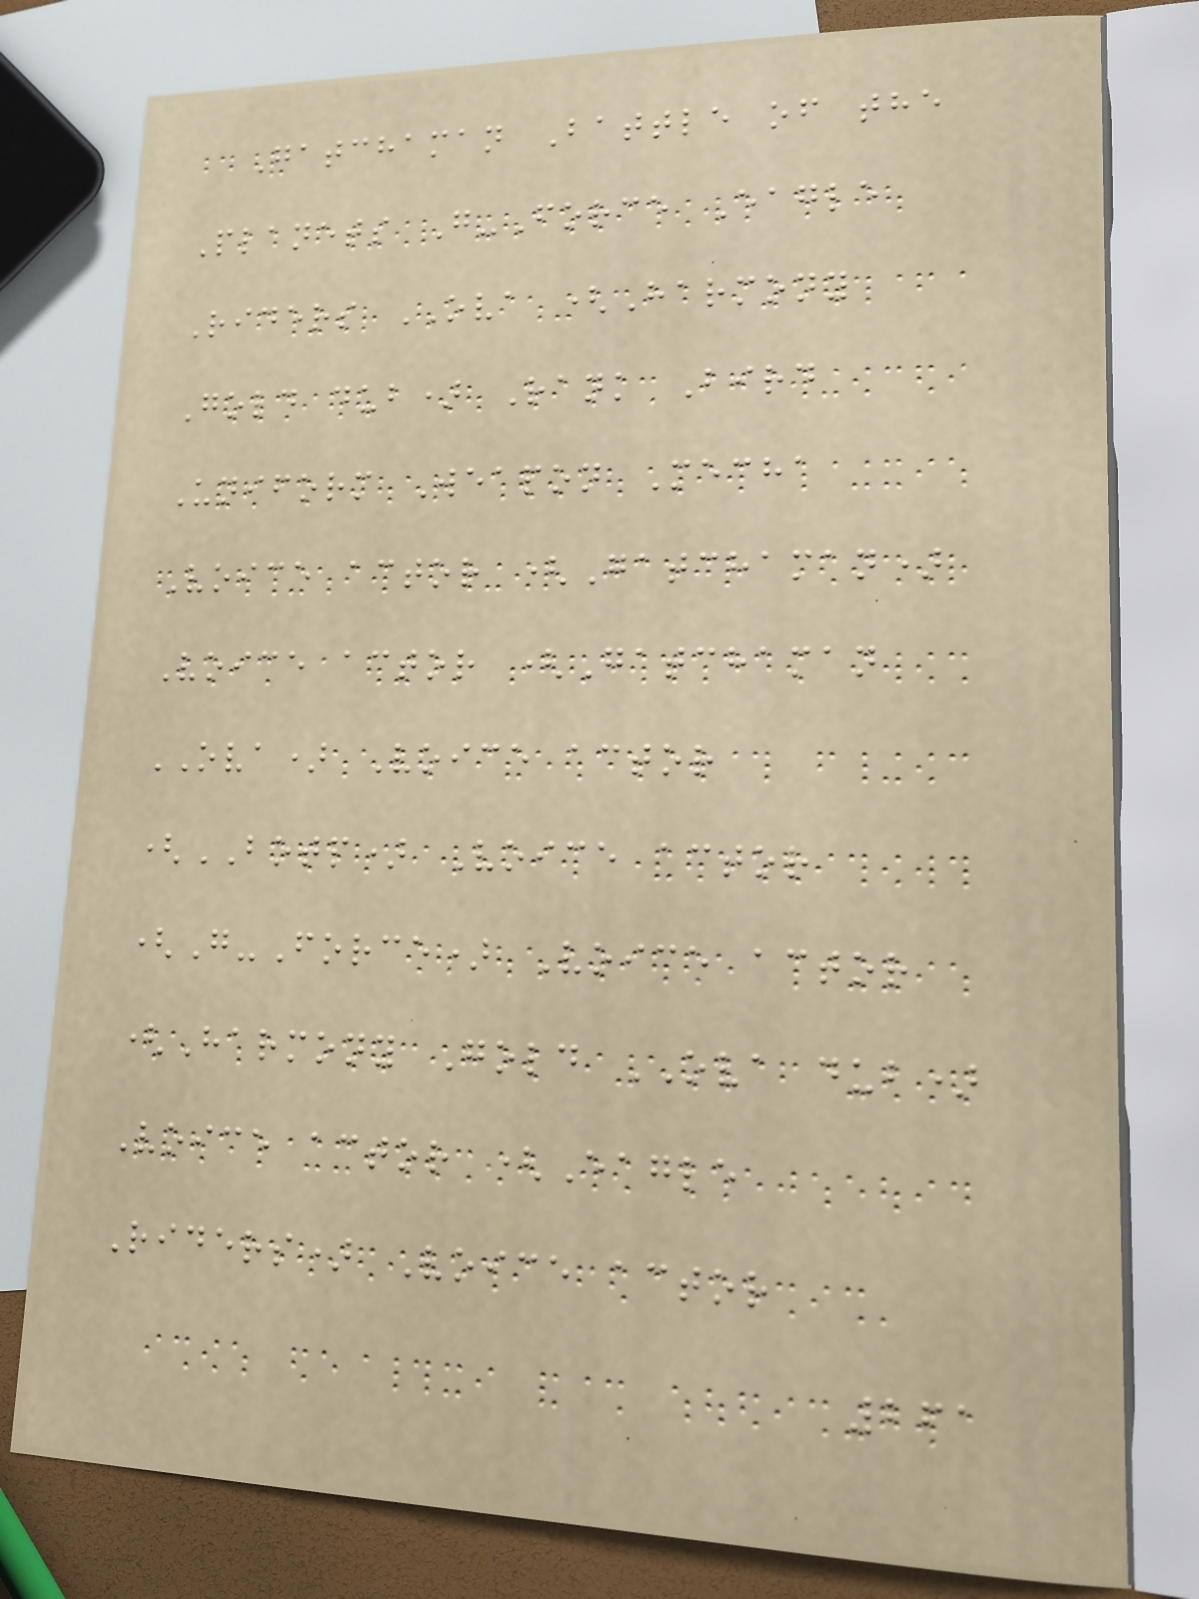Gatchaman Battle of the
Planets G-Force Eagle
Riders OVA (Harmony
Gold dub) Rank Bird
Uniform Weapon Mecha
Voice actor (Gatchaman)
Voice actor (Gatchaman
OVA) Voice actor
(BOTP) Voice actor
(G-Force) Voice actor
(Harmony Gold OVA dub)
Voice actor (Eagle
Riders) Voice actor
261
